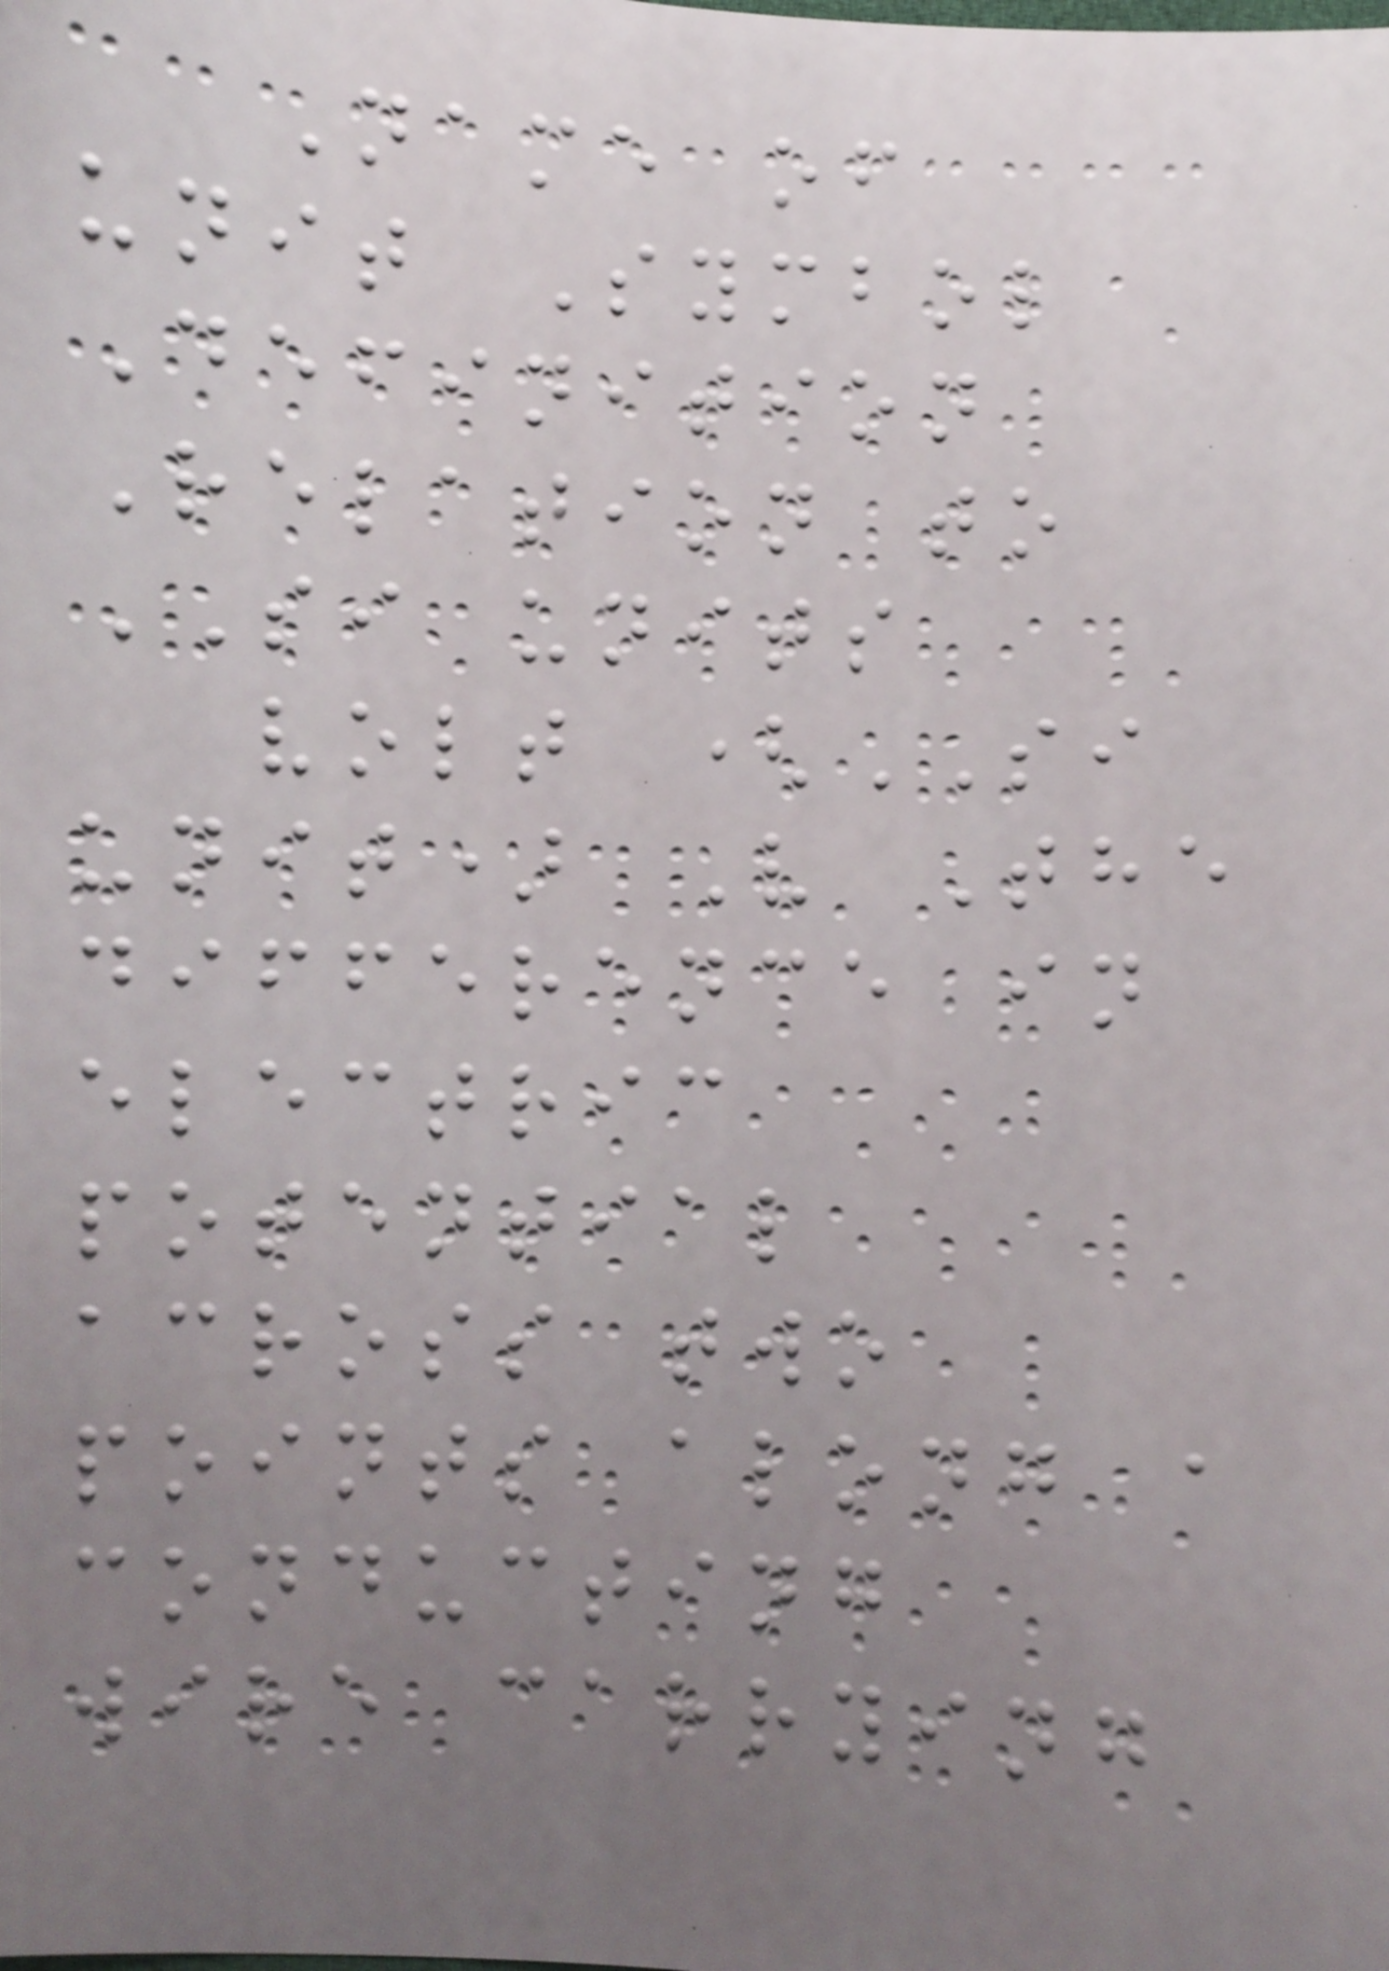Name of
unit Symbol
Definition
Relation to
SI units
volt (SI
unit) V The
difference in
electric
potential
across two
points along a
conducting
wire carrying
